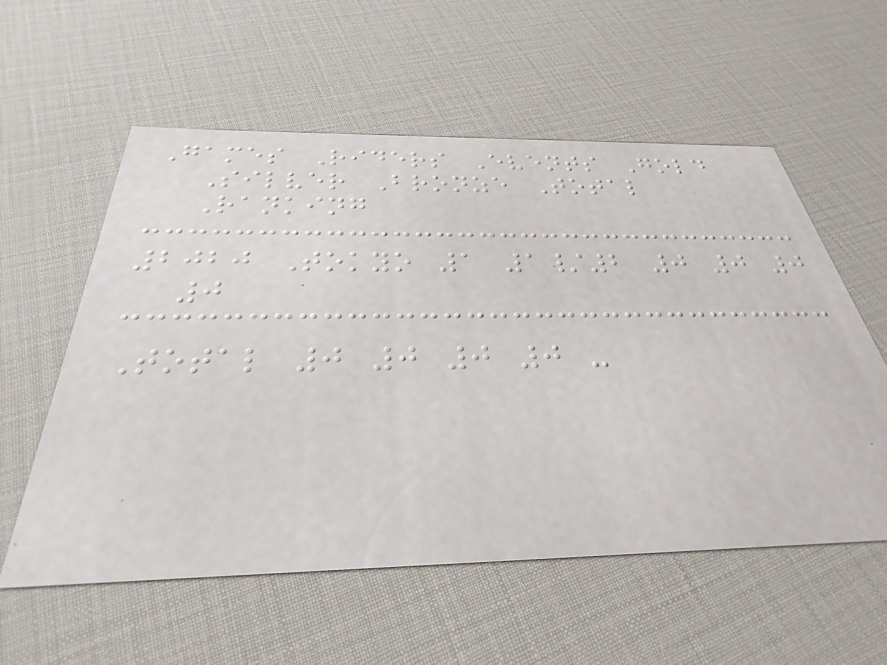Games Riders Events Gold
Silver Bronze Total
Ranking
2020 Tokyo 1 1/2 0 0 0
0
Total 0 0 0 0 -
